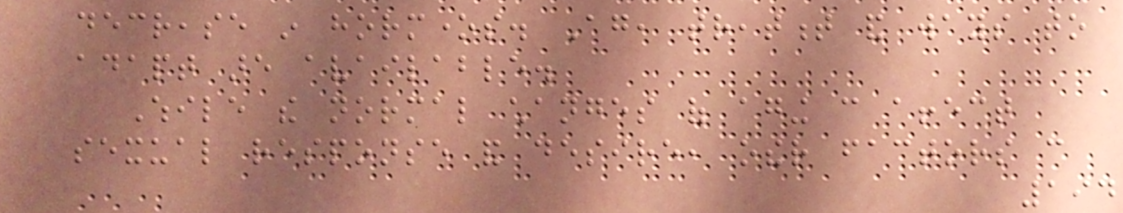decrease in hormones. Again, treatment and ways to
adapt are available.
While the normal changes of aging can affect
sexual response and desire, other factors can
194
